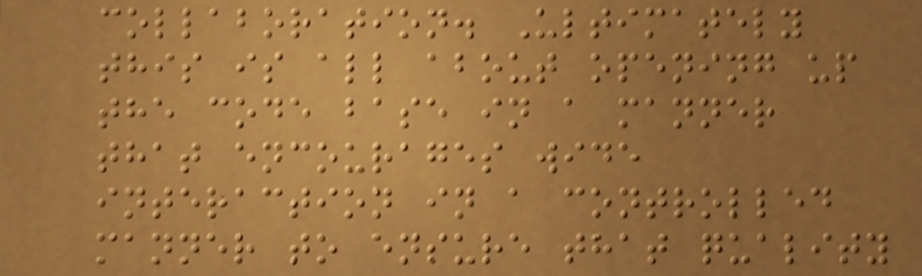collaboration. Ultimately
this is all about opening up
the code base in a manner
that encourages wide
interaction in a controlled
manner to ensure that quality
